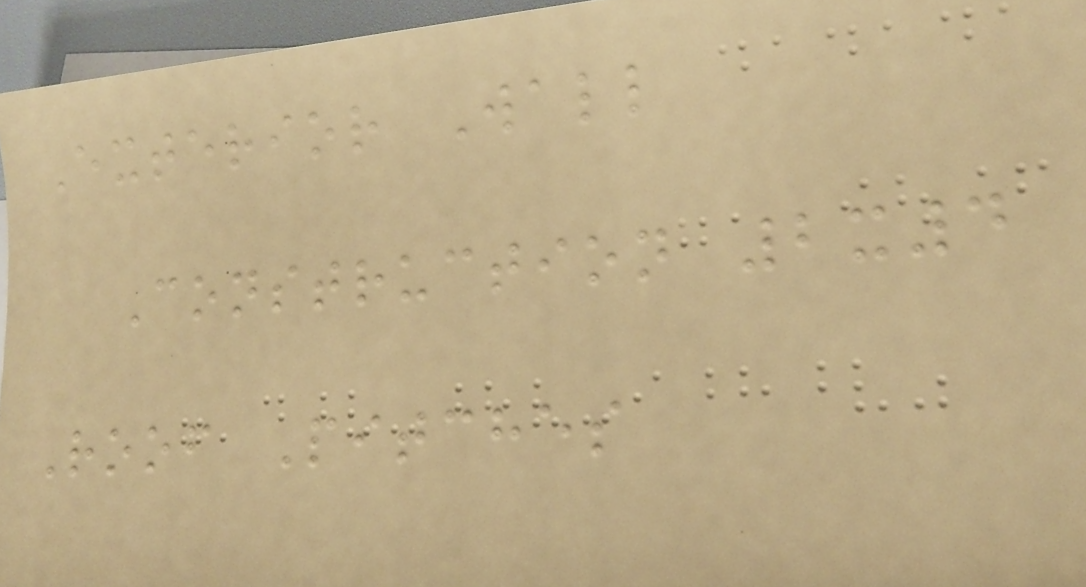Exterior Wall
Construction 2x4
Roof Pitches
